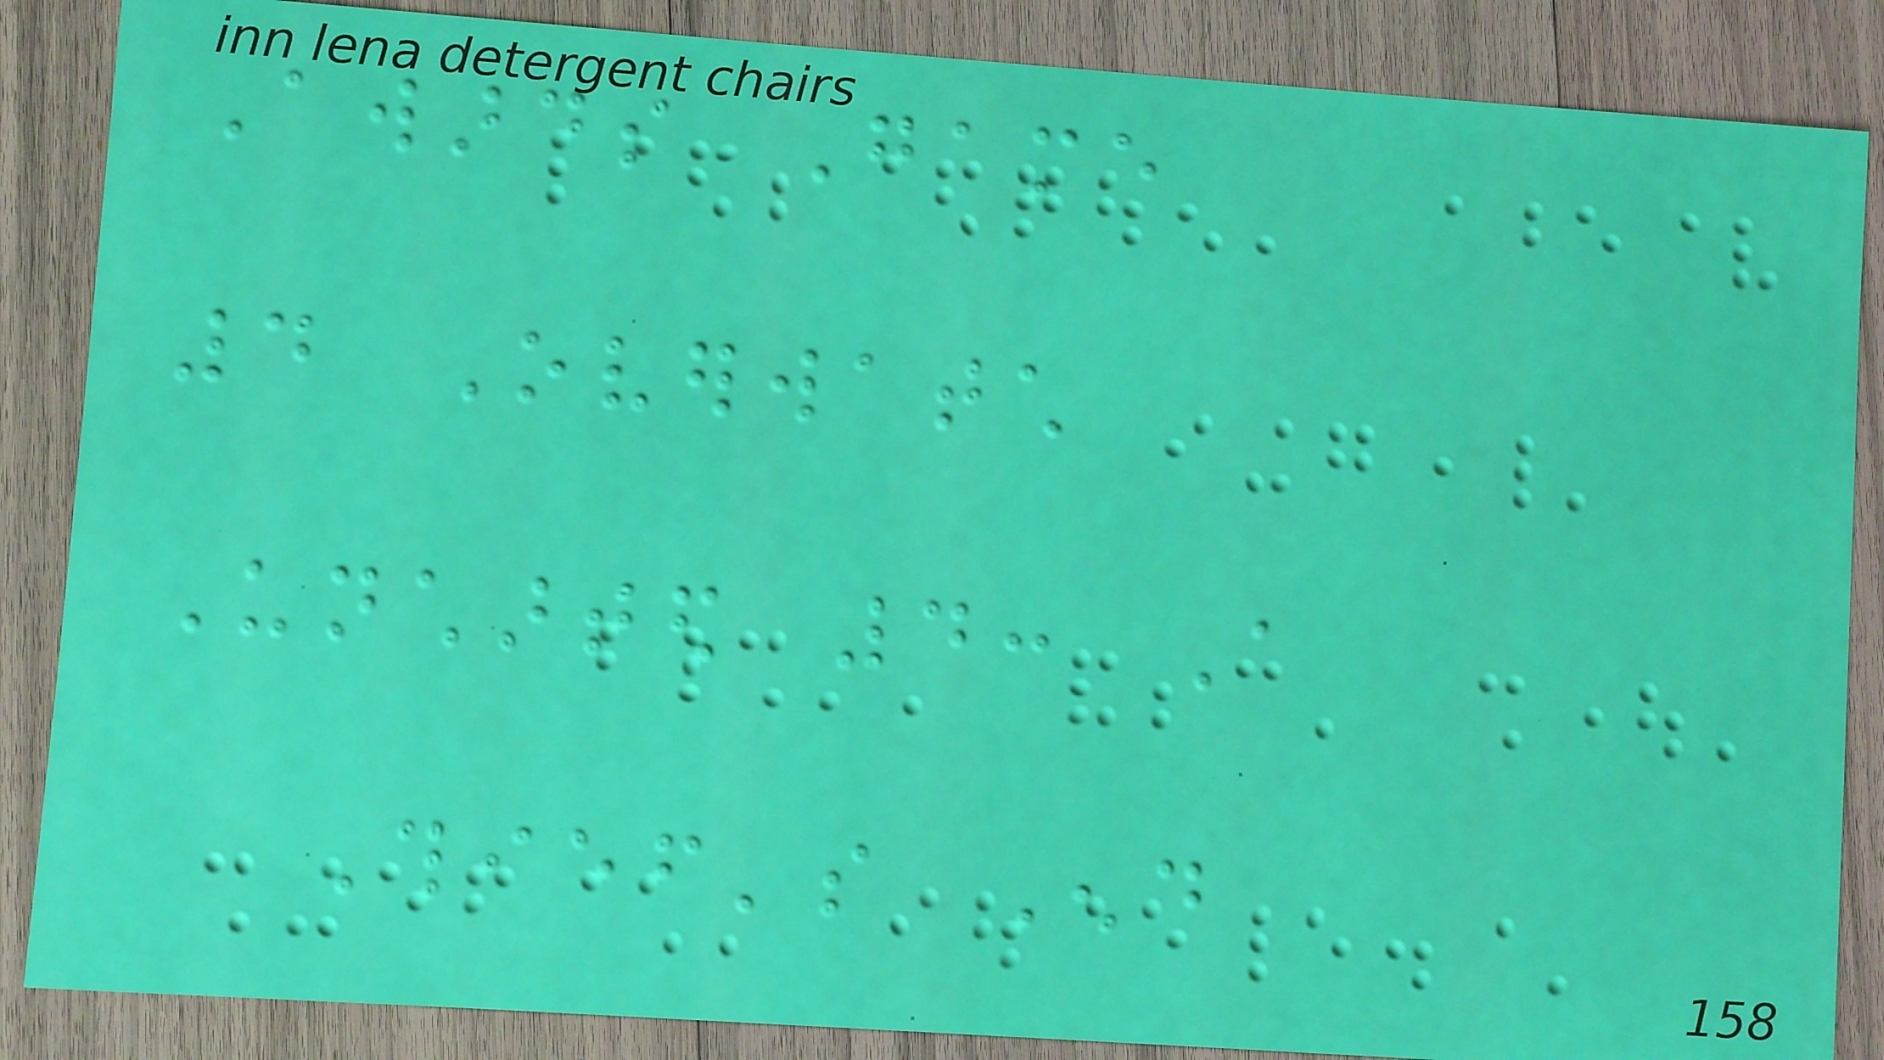Awards Game
4 Overwatch
Uncharted 4: A
Thief's End
